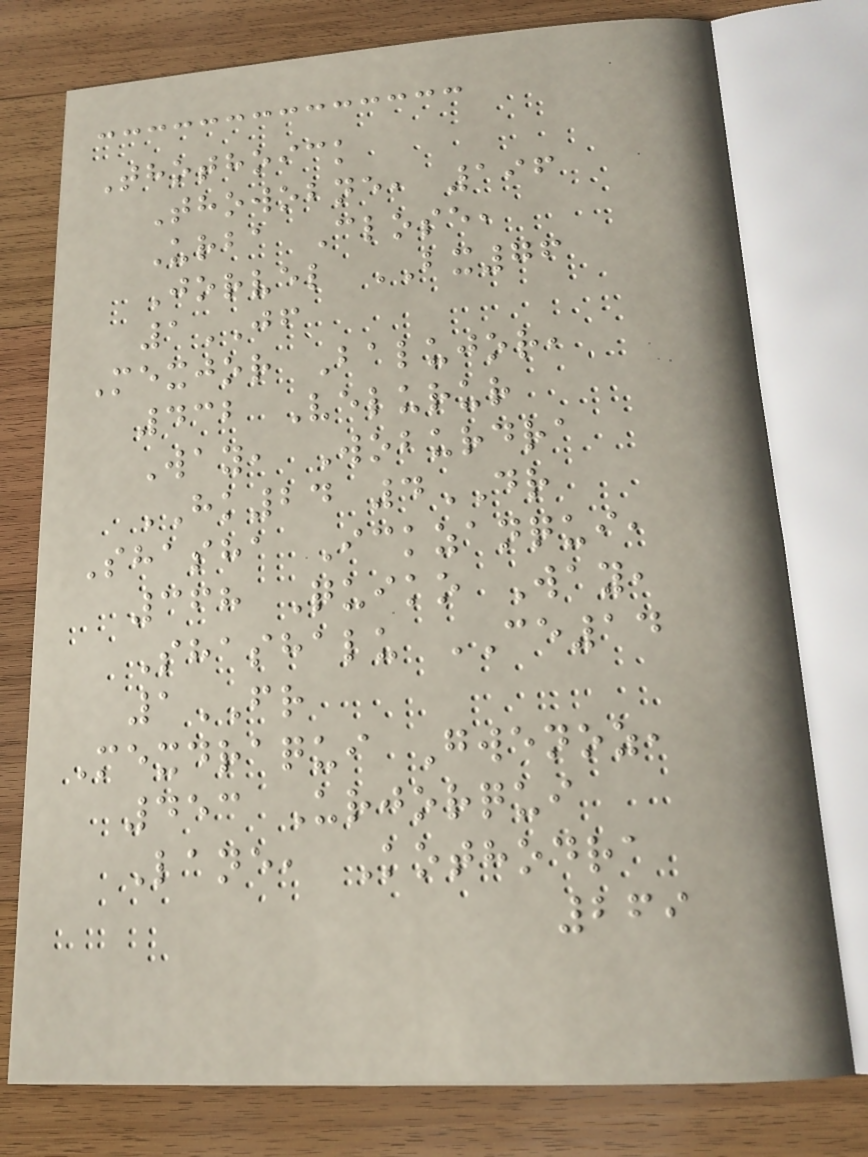Thothoick
Thowobne, 196
Urba Close,
Jorvel BX76
1JF
Mexjor Balujor,
432 Velurur
Way, Woburdra
HK24 4DR
Shasha Ickzanqui,
368 Quiko Way,
Shashalu CE14
1FR
Mexdraqui Gwenoz,
453 Urjorqui
Lane, Kothodra
269
